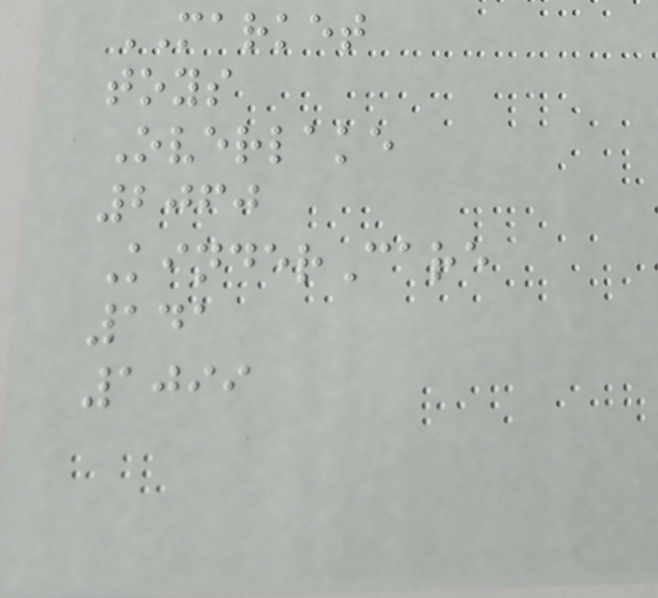MARKET
toys
Overlake
2060
KinderCare
141
1099
